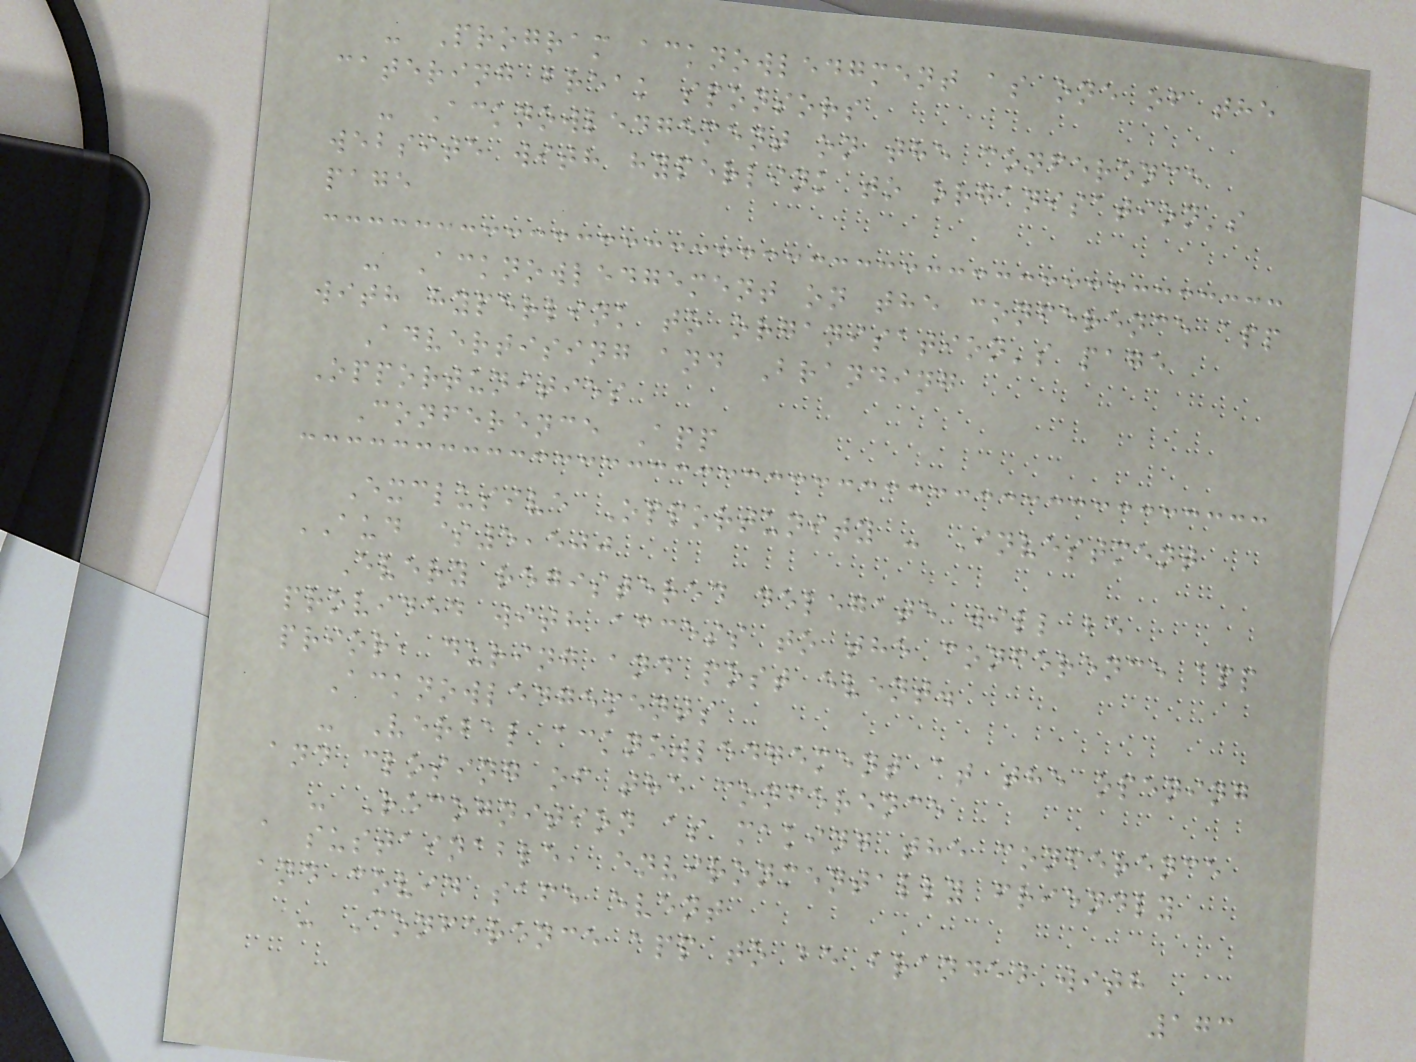- Program acknowledgment as one of the
catering break sponsors
- Acknowledgement on the conference
website with hyperlink to organisation's
page
- Acknowledgement on the conference app
with hyperlink to organisation's page
Advertising and Branding
Opportunities
Conference App
Exclusive Opportunity - Investment
AUD $5,500
Every registered delegate will be
provided with access to the conference app
prior, during and post event.
Acknowledgements
- Verbal acknowledgement at the opening
and closing of the conference
- Recognition as making the conference
a sustainable, environmentally friendly
and covid safe event
- Conference app to be branded with
173
